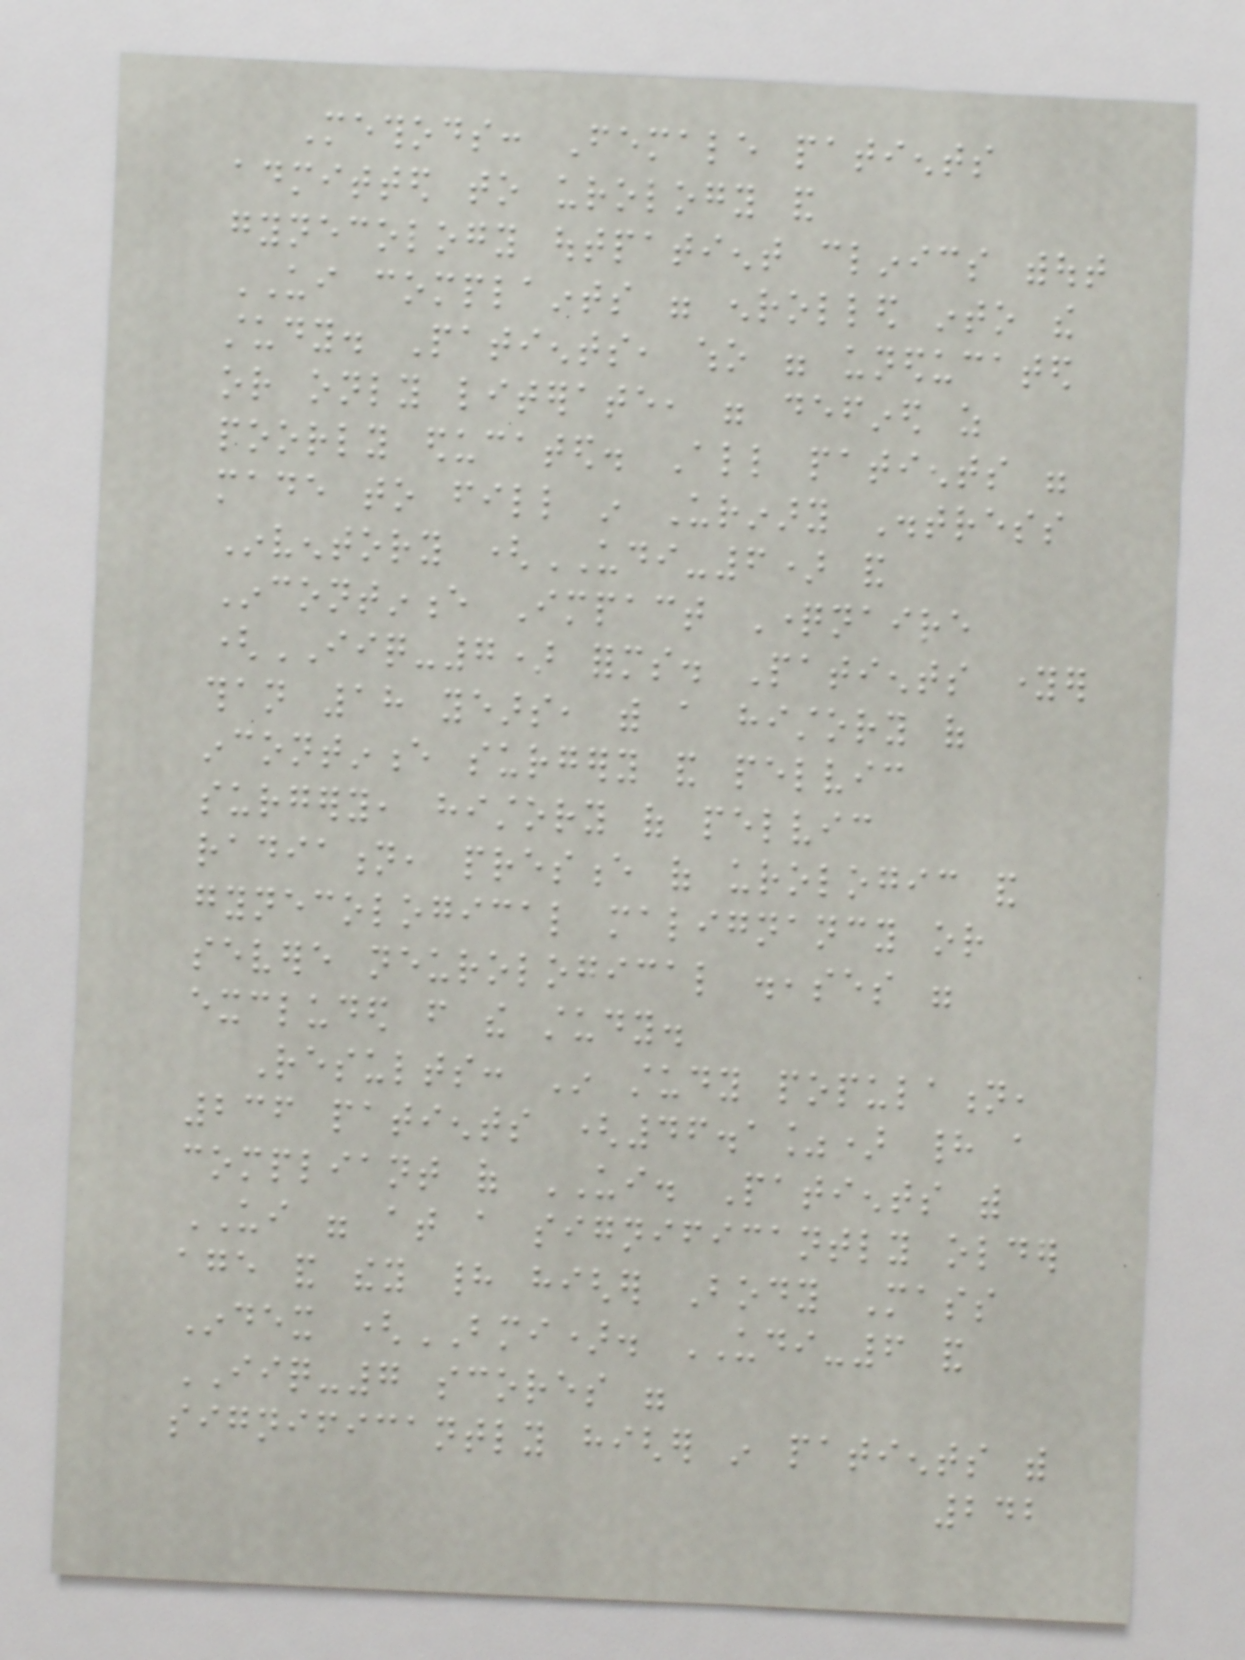Methods: Female patients
admitted to urology and
gynecology outpatient clinics without
UI complaints were enrolled into the
study. Patients, who were uneducated
or only literate, were defined as
poorly educated. All patients were
made to fill in Urinary Distress
Inventory (UDI-6) and
Incontinence Impact Questionnaire
(IIQ-7) forms. Patients younger
than 18 years, with a history of
incontinence surgery and pelvic
surgery, history of pelvic
radiation, presence of urologic and
gynecological malignancy or
severe neurological diseases were
excluded from the study.
Results: In study population,
236 patients (46.1%) had a
compliant of UI. Patients with
UI were at a significantly older
age and they had higher Body Mass
Index (BMI). UDI-6 and
IIQ-7 scores were
significantly higher in patients with
242
